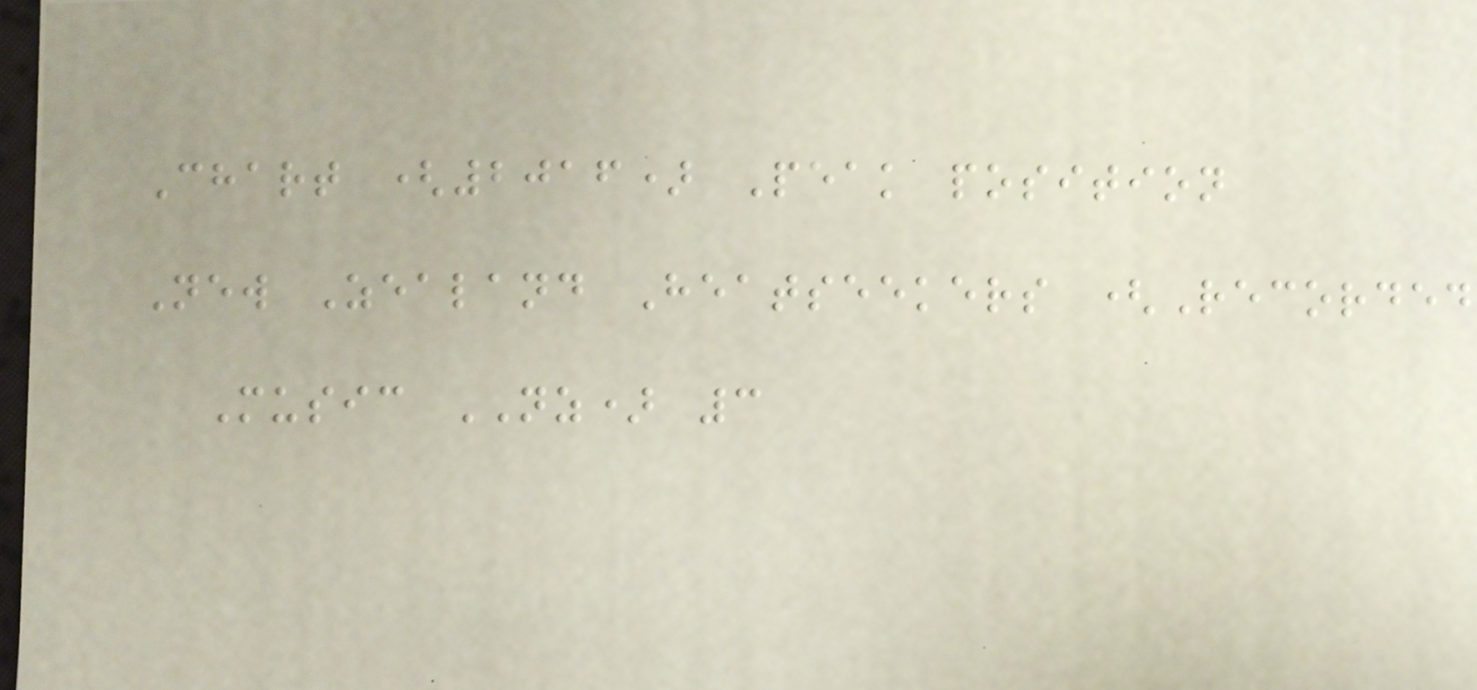Chart (2016) Peak position
New Zealand Heatseekers (Recorded
Music NZ) 3
